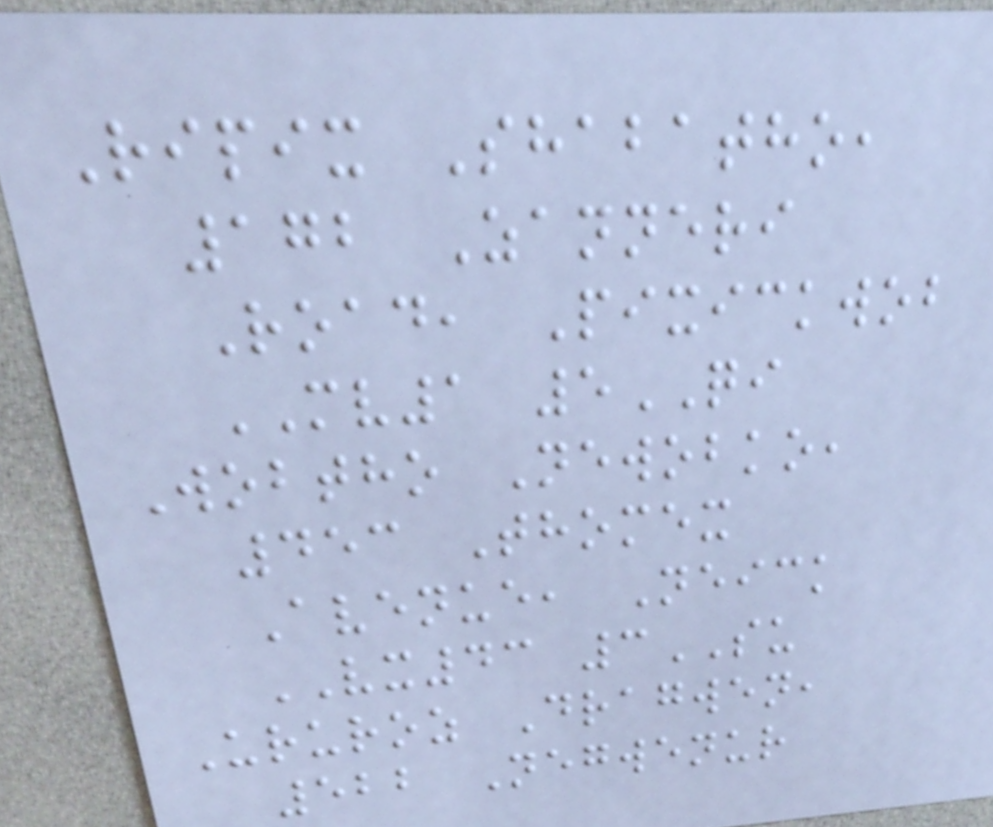Ripix Shabatho,
172 Zanneri
Road, Pixickwob
MV1 5QI
Wobtho Newobko,
453 Thomex
Avenue, Neick
VX43 3SU
Ururoz Dragwen,
522 Negwenur
